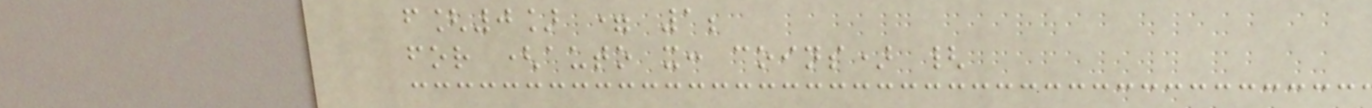f[0] = 1;
for (auto x: coins) {
